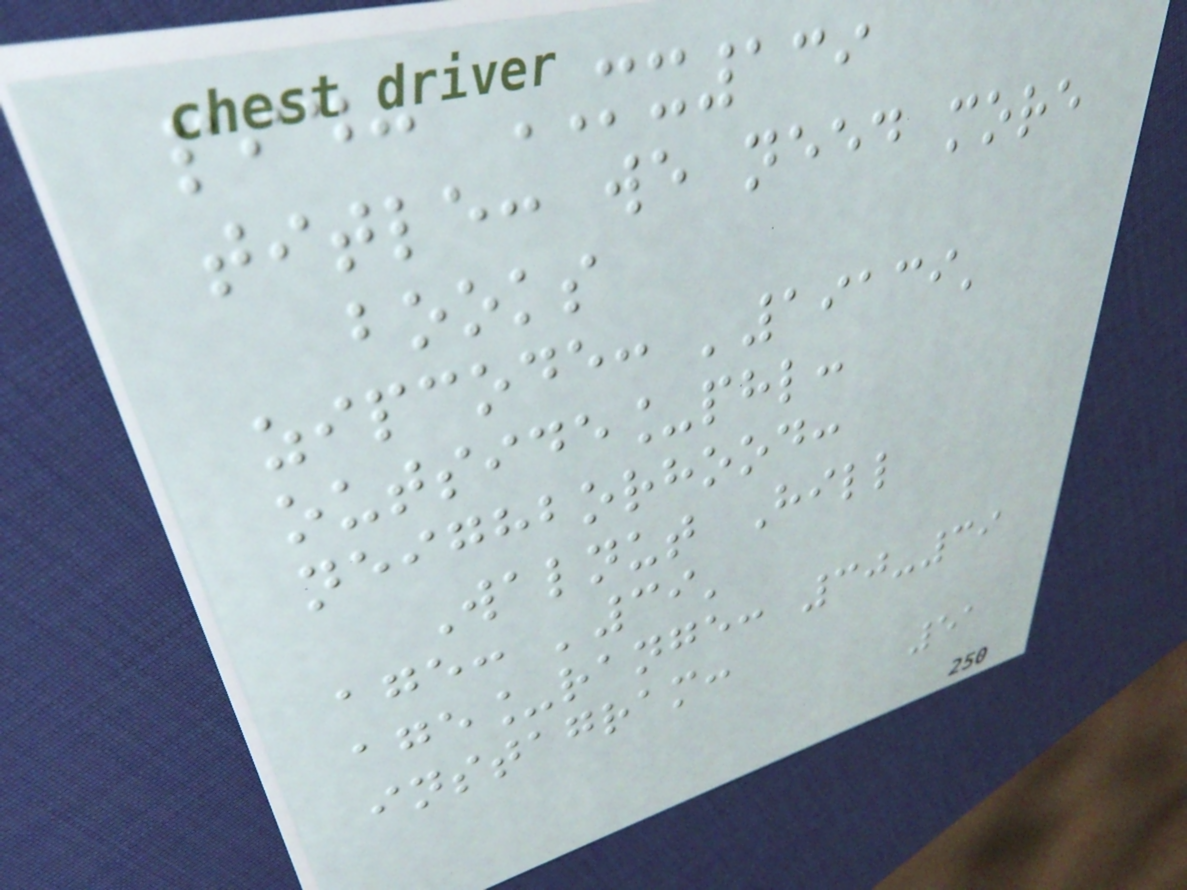pid: MX139
title: we need more
books
zipcode: '19139'
outside_phl:
neighborhood:
Walnut Hill
age: '39'
age_range: 30-39
instagram:
51
